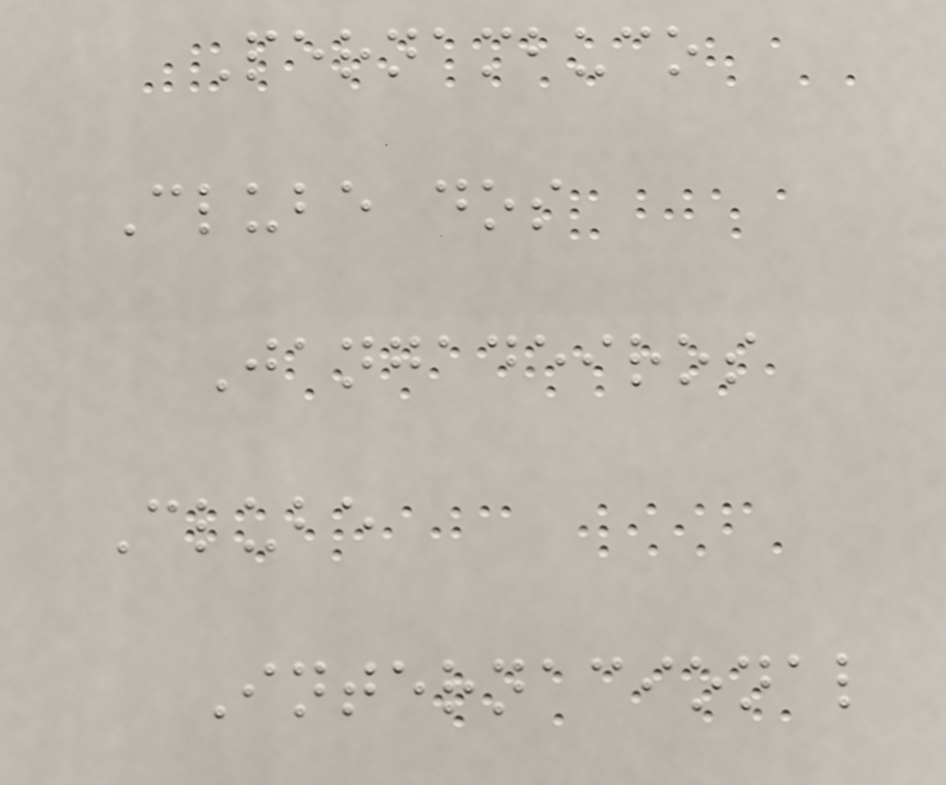Pernambuco
Clube dos
Jangadeiros
Clube
Internacional
